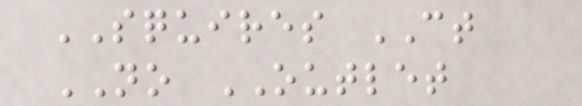SQUIRES CT
NO OUTLET
